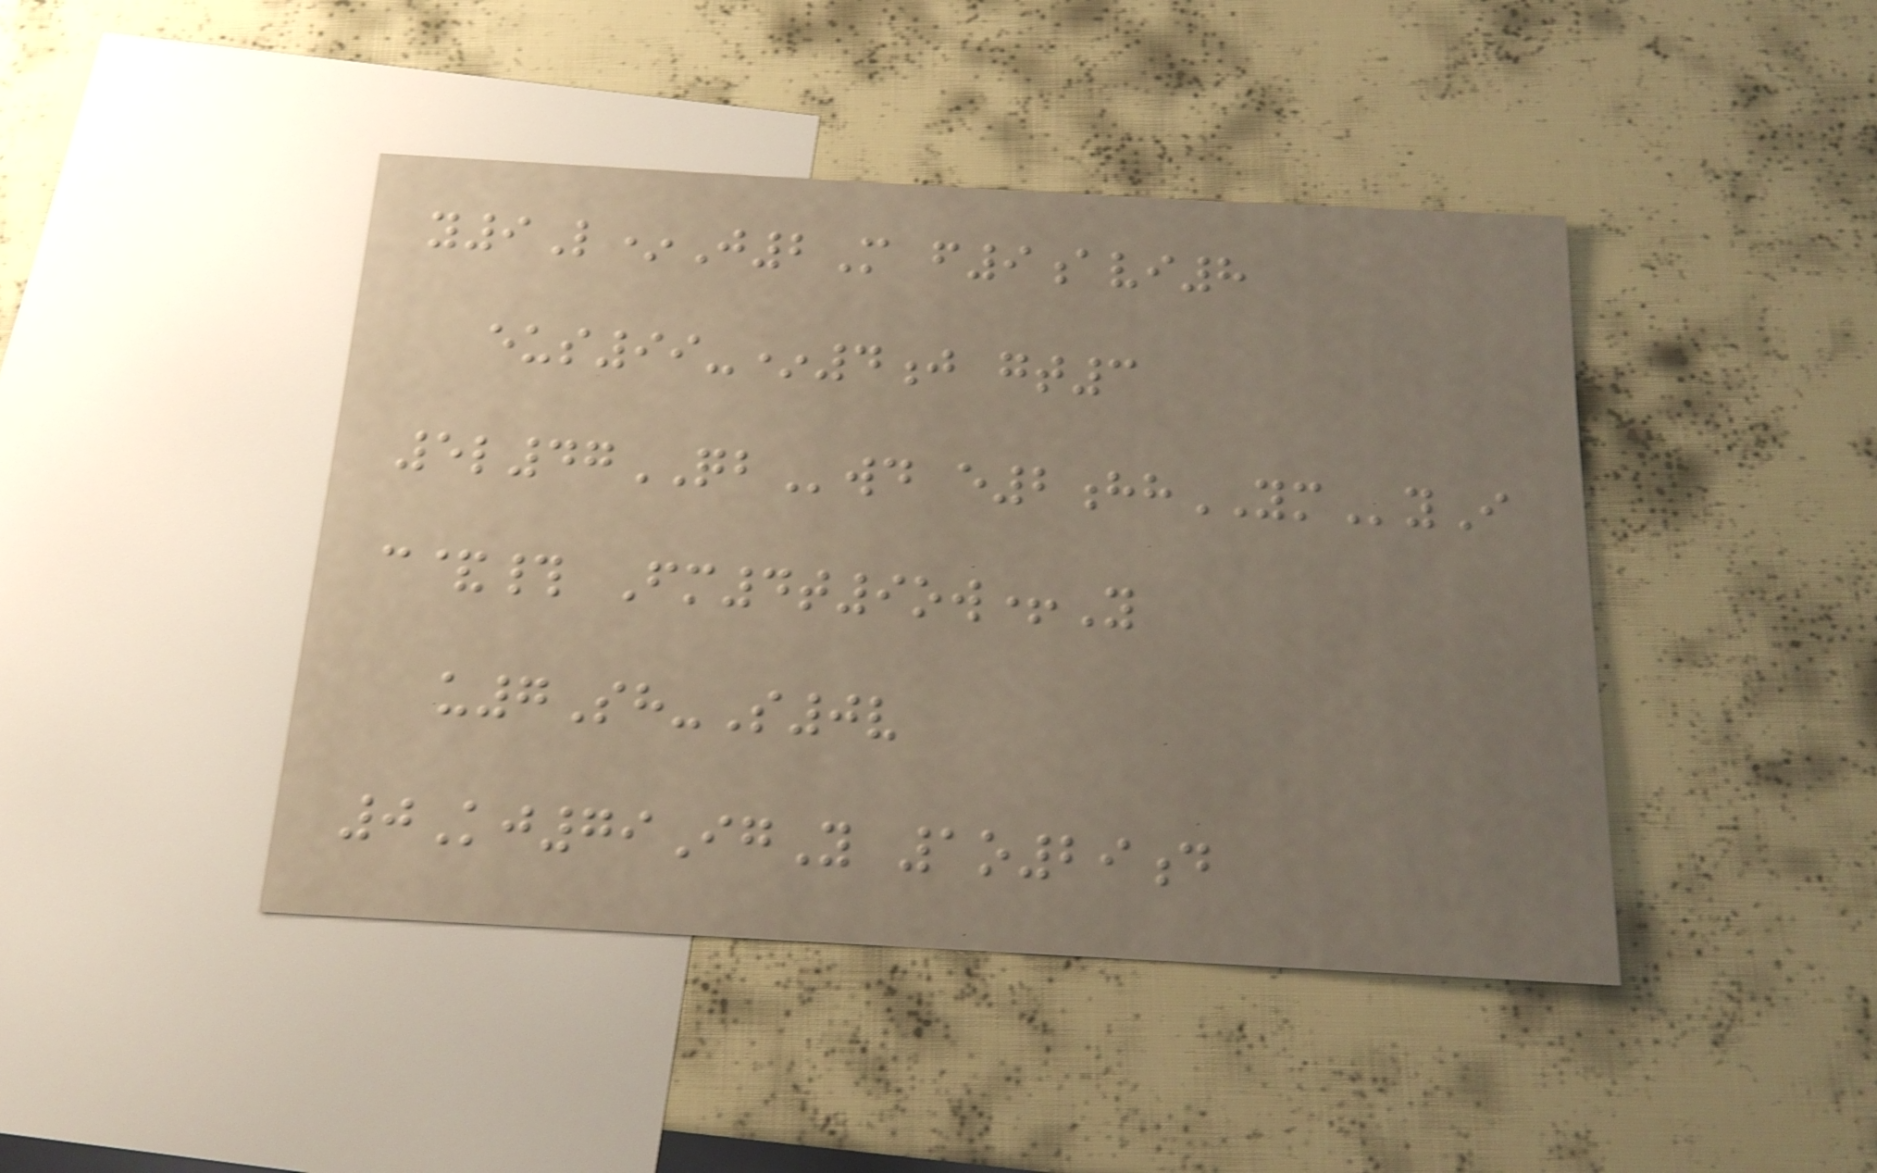y9L*J2M f9avi8
eus99-*4j gt3
5l47QBwd e2hhYMyI
c&# Fm4t9ow+Y
u7Sh-S0v
0Kj79IgY 1o29d
